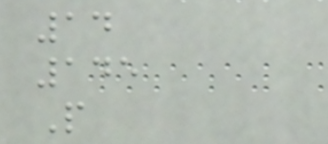14
145
P
